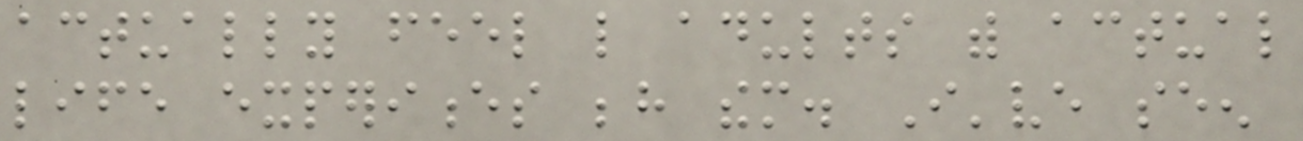actually feel like adults with actual
life experiences behind them. I've seen
